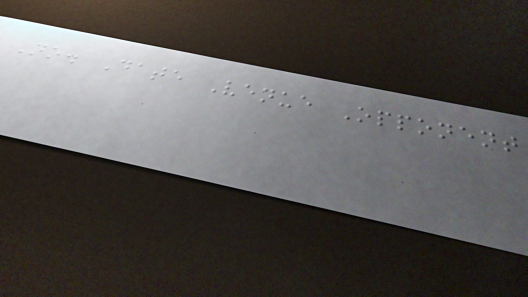No. Date Venue Opponent
